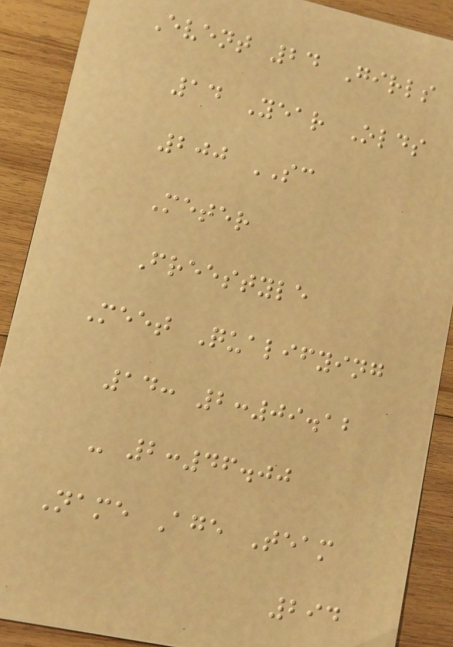Event 24 Girls
14 Year Olds
200 SC
Meter
Freestyle
Meet Qualifying
14: 2:09.12
- 2:46.00
Name Age Team
294
